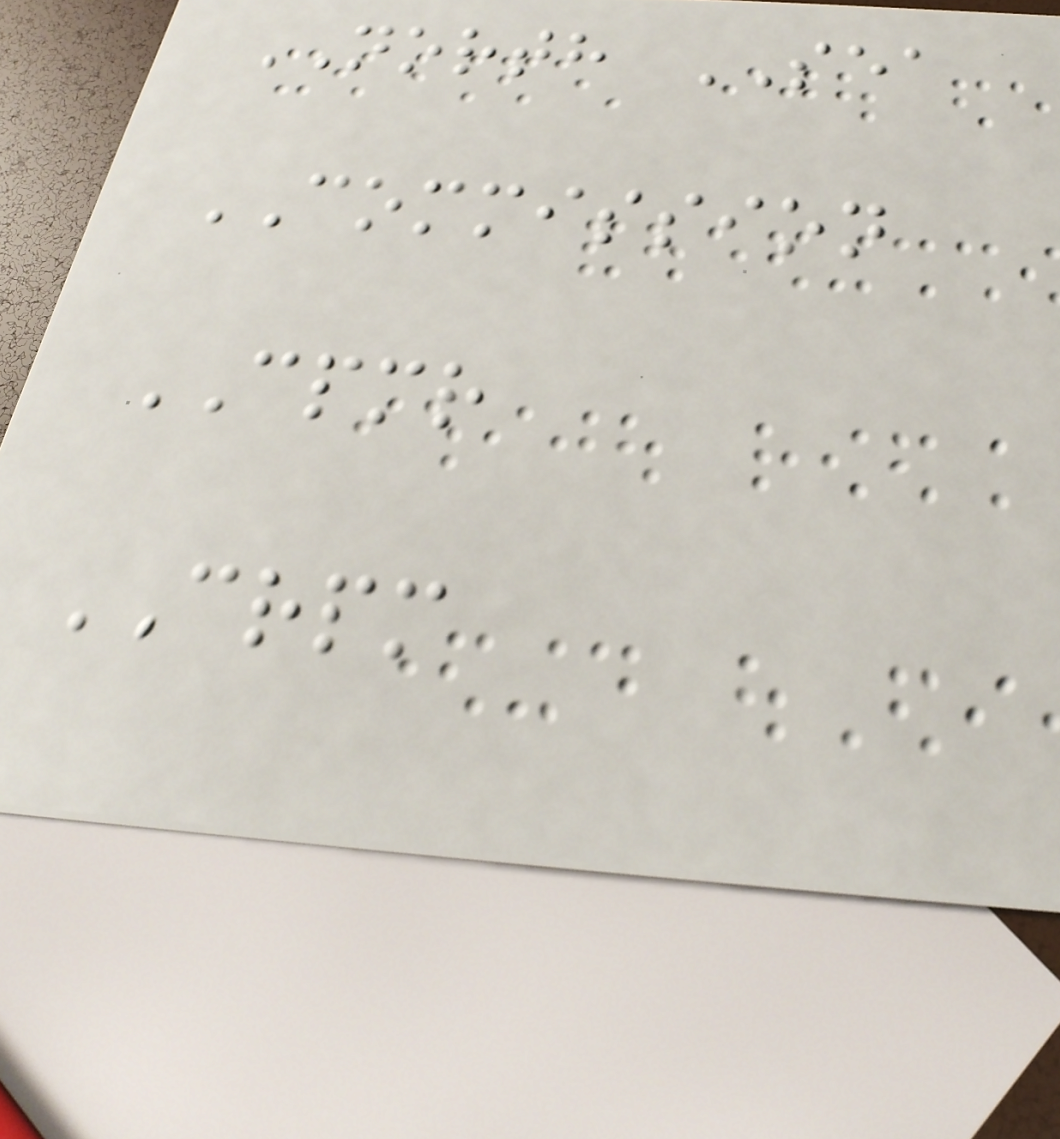NORTH SEA
COMMISSION
CPMR
CRPM
